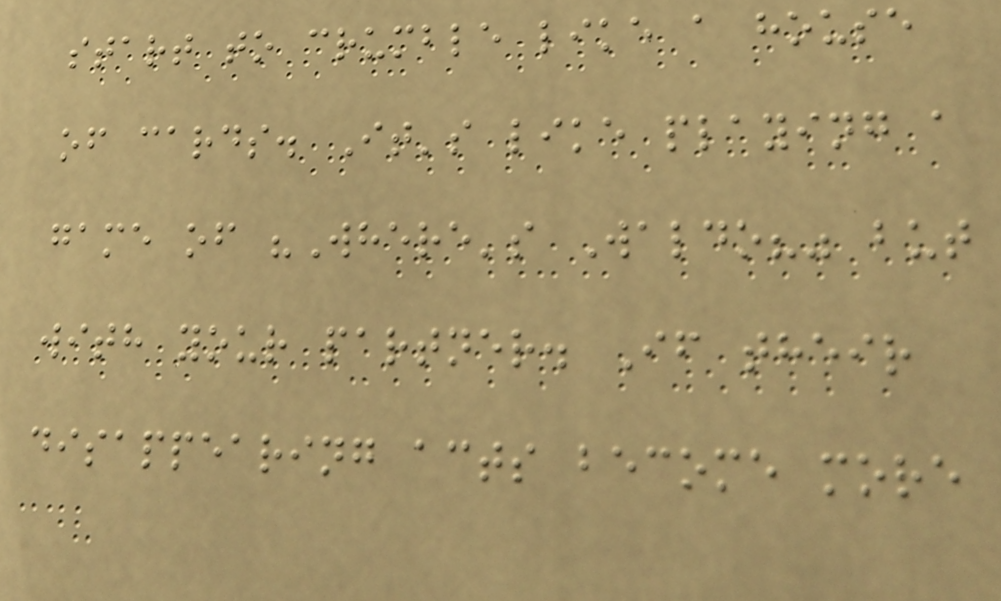start to crumble like a house
of cards. It's like playing a
game of "Where's Waldo?" but
with your partner. If their
disappearing acts become more
